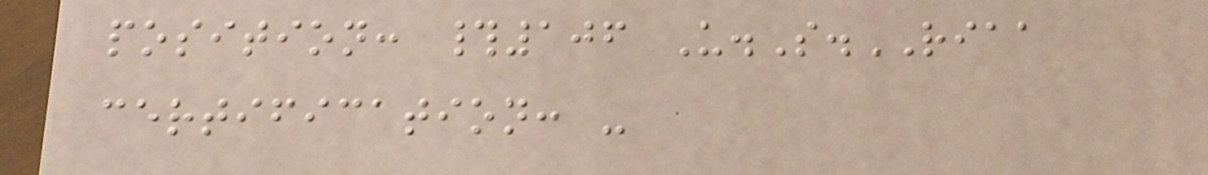position: #106 U.S.RIAA
certification: -
